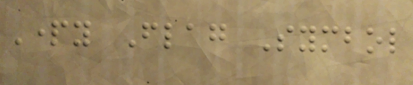Party Flag Symbol
